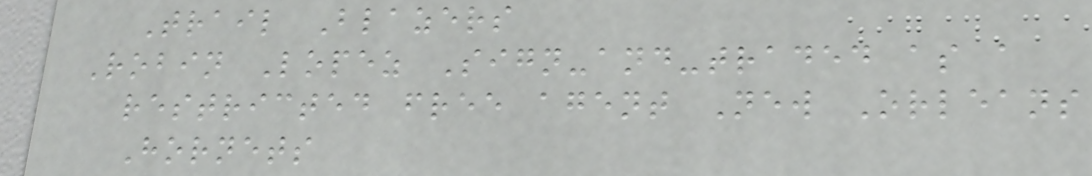Trail Blazers
Robin Lopez Sign-and-traded as a
restricted free agent New Orleans
Hornets
